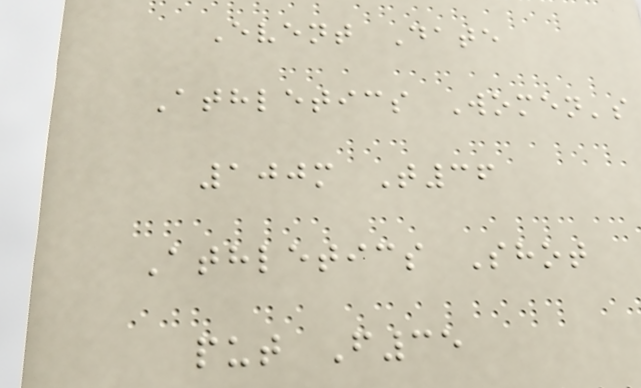Event Date
Athletics Women's
100m T36
Athletics Shot
put F35
